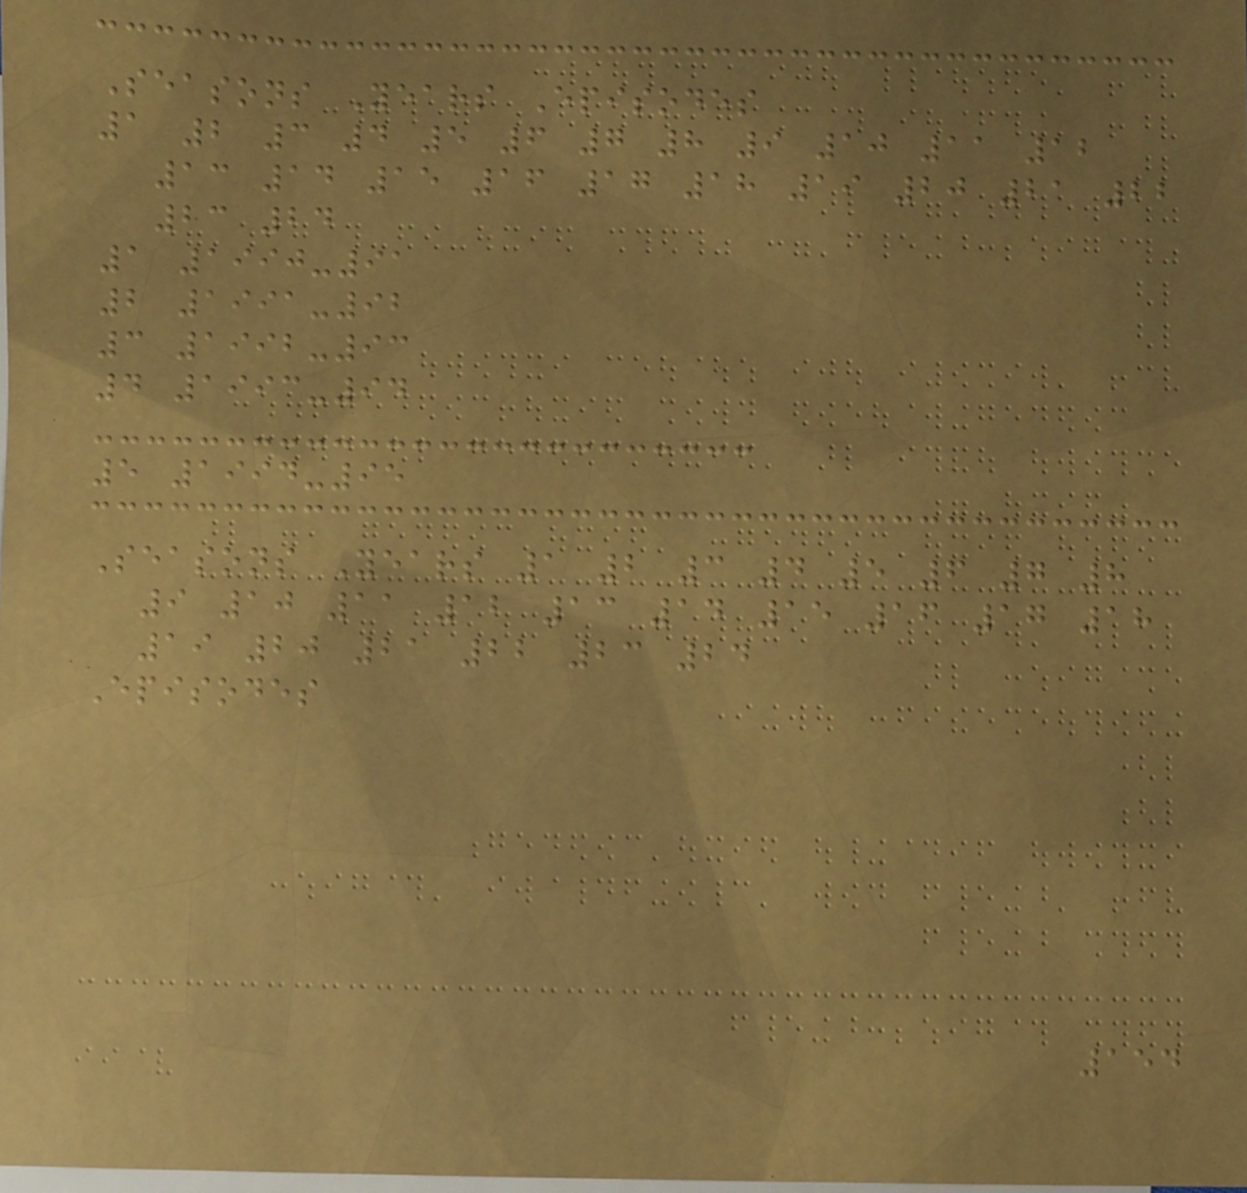Seasons Years Episodes
1 2 3 4 5 6 7 8 9 10 11 12
13 14 15 16 17 18 19 20 21 22
23 24
1 1990-91
2 1991-92
3 1992-93
4 1993-94
5 1994-95
Seasons Years 1 2 3 4 5 6 7 8
9 10 11 12 13 14 15 16 17 18
19 20 21 22 23 24
Episodes
154
